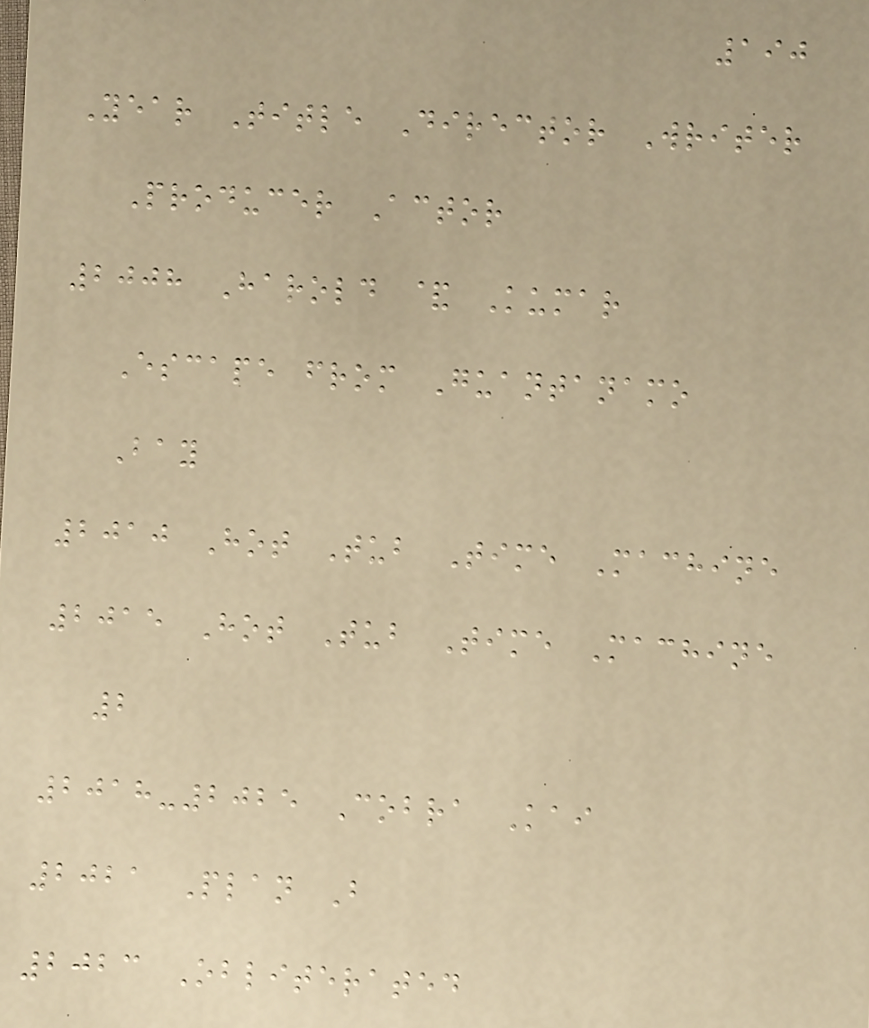190
Year Title Director Writer
Producer Actor
2008 Harold & Kumar
Escape from Guantanamo
Bay
2010 Hot Tub Time Machine
2015 Hot Tub Time Machine
2
2018-2025 Cobra Kai
2021 Plan B
2023 Obliterated
